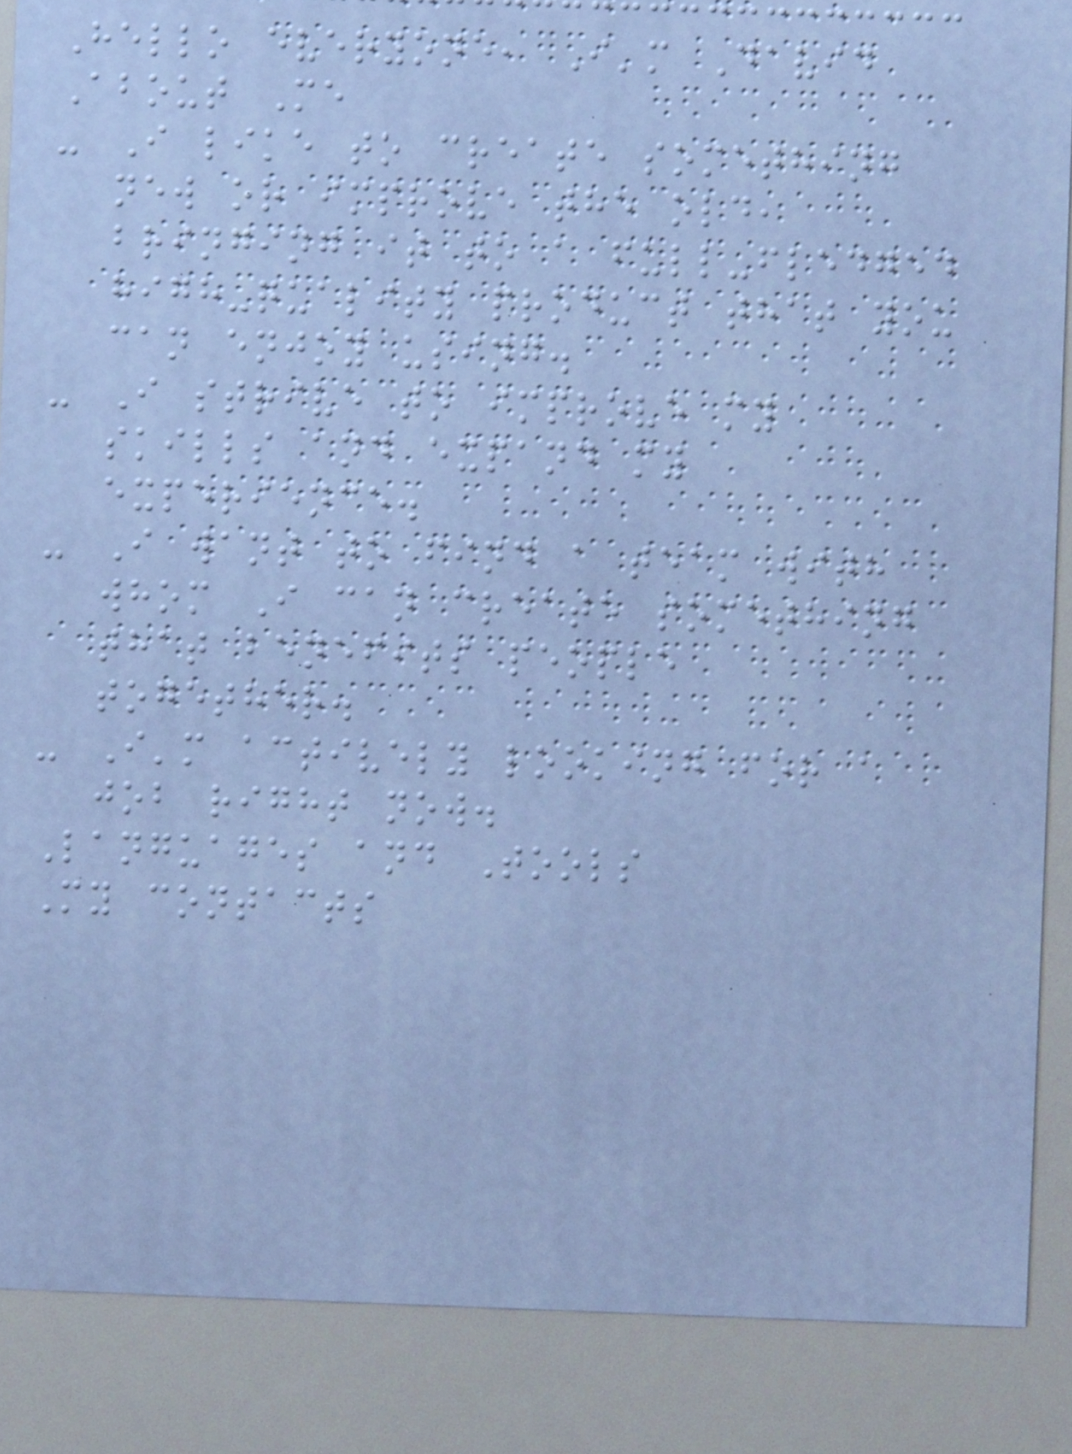Hello everyone, I'm David
About Me
- I like to create something
new or improve the old,
bringing it to a full-fledged
high-quality product that you
can enjoy using.
- I strive to improve my
skills and expand my
experience.
- I want to find a team with
whom I can create something
that benefits people
together.
- I'm actively looking for a
job right now.
Languages and Tools
My contacts
